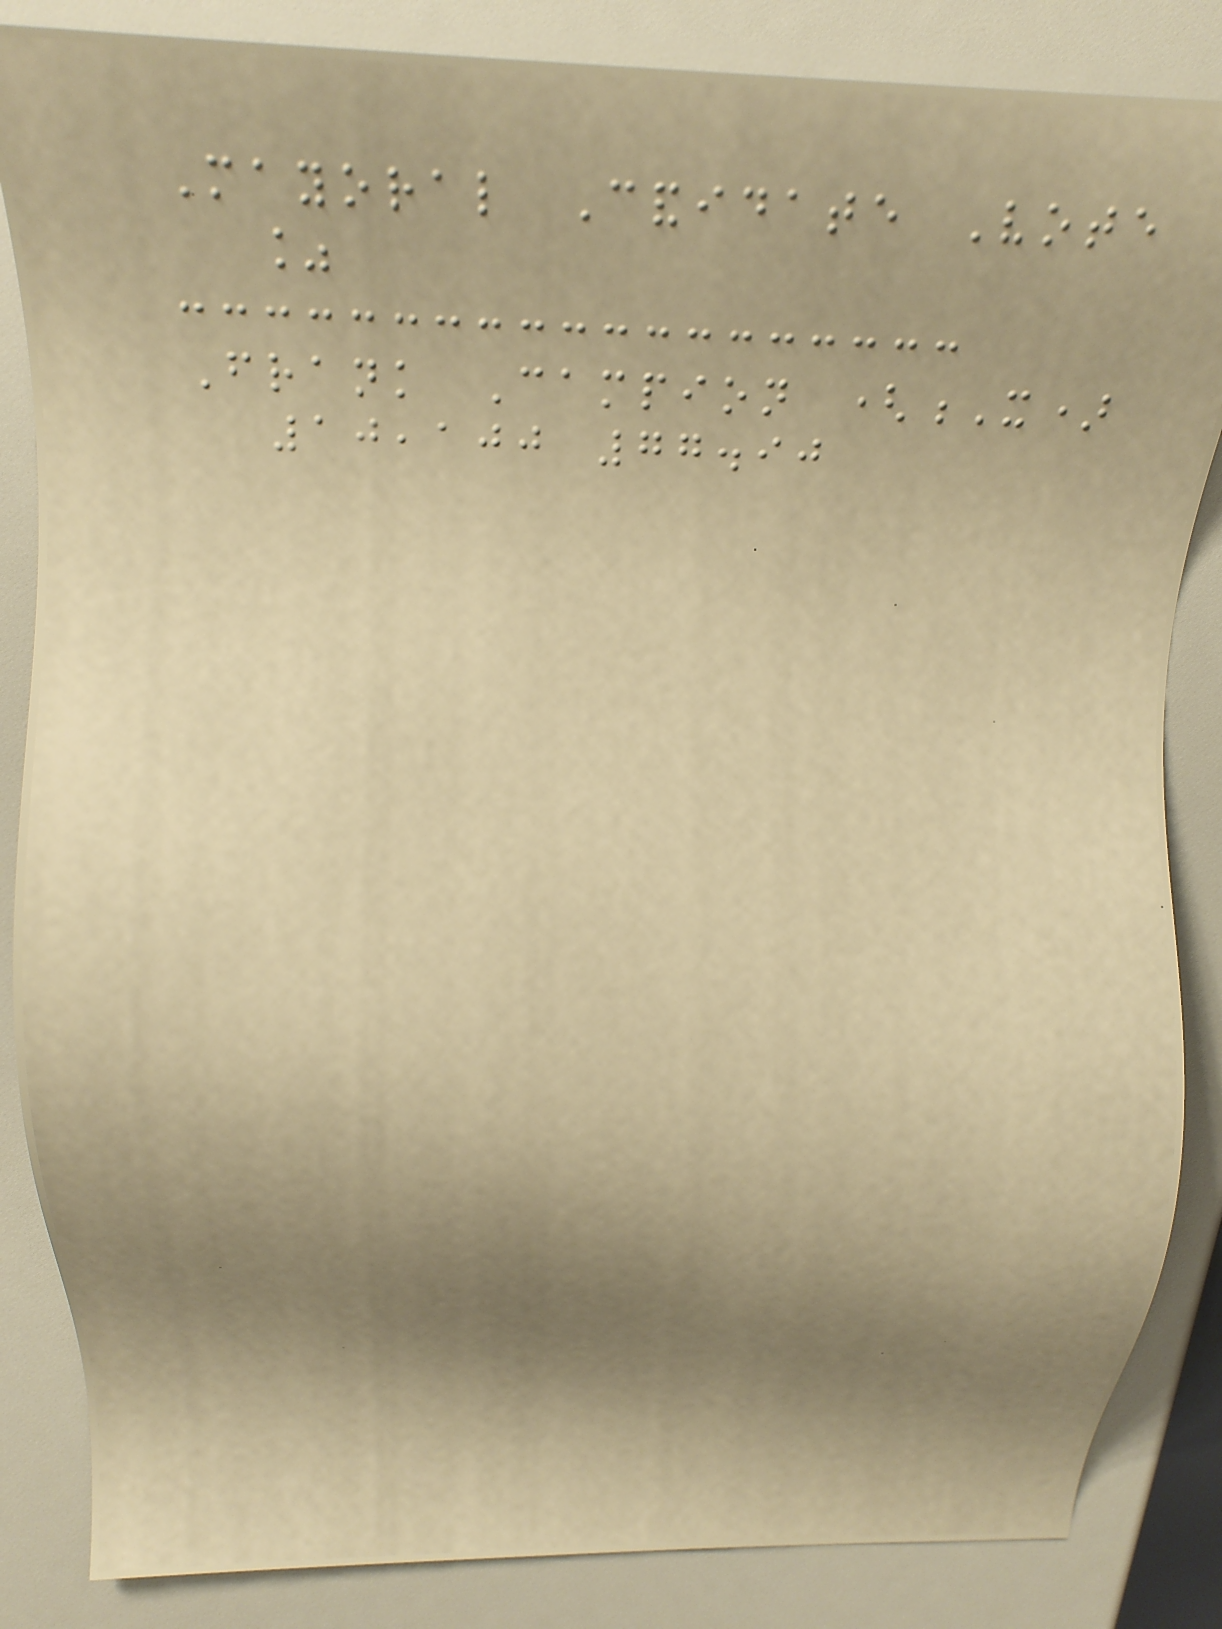Mayoral Candidate Vote
%
Frank Campion (X)
10,100 77.90
